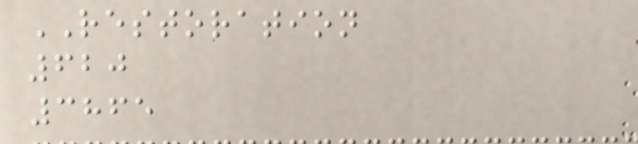RESTORATION
620
3865
